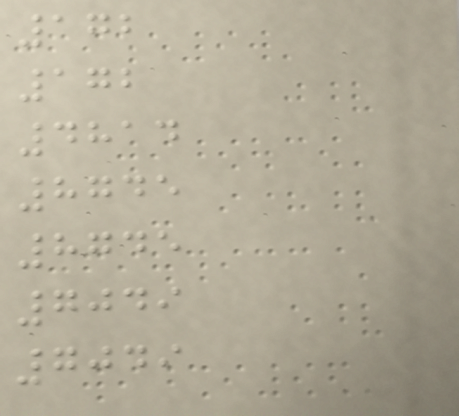172
172
4814
8745
8745
7049
7049
